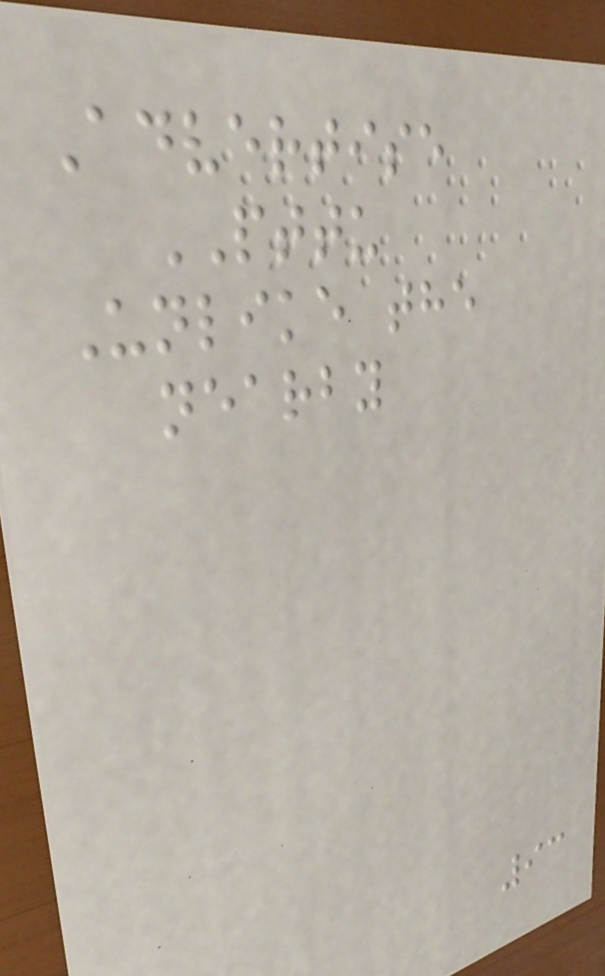Advertise
PTTU
Unlike the
nearby
93
